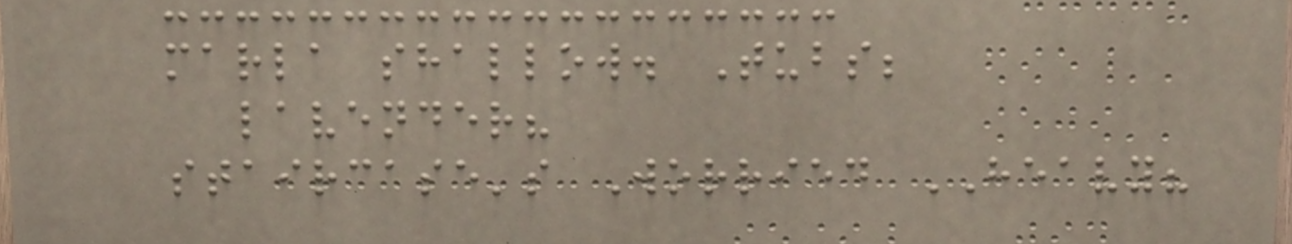marla shallow. Tubs;
lavender?
staircase's Worried HEAVY?
